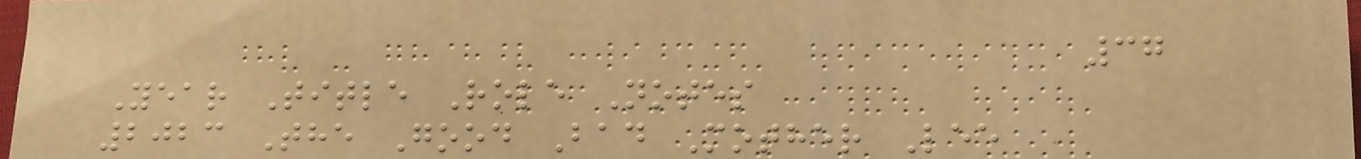37
Year Title Role Notes
2023 The Good Bad Mother Lee
